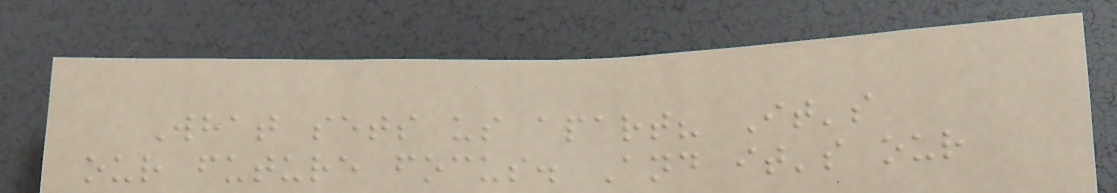What sets us apart? It's
our future focus. And it's our
